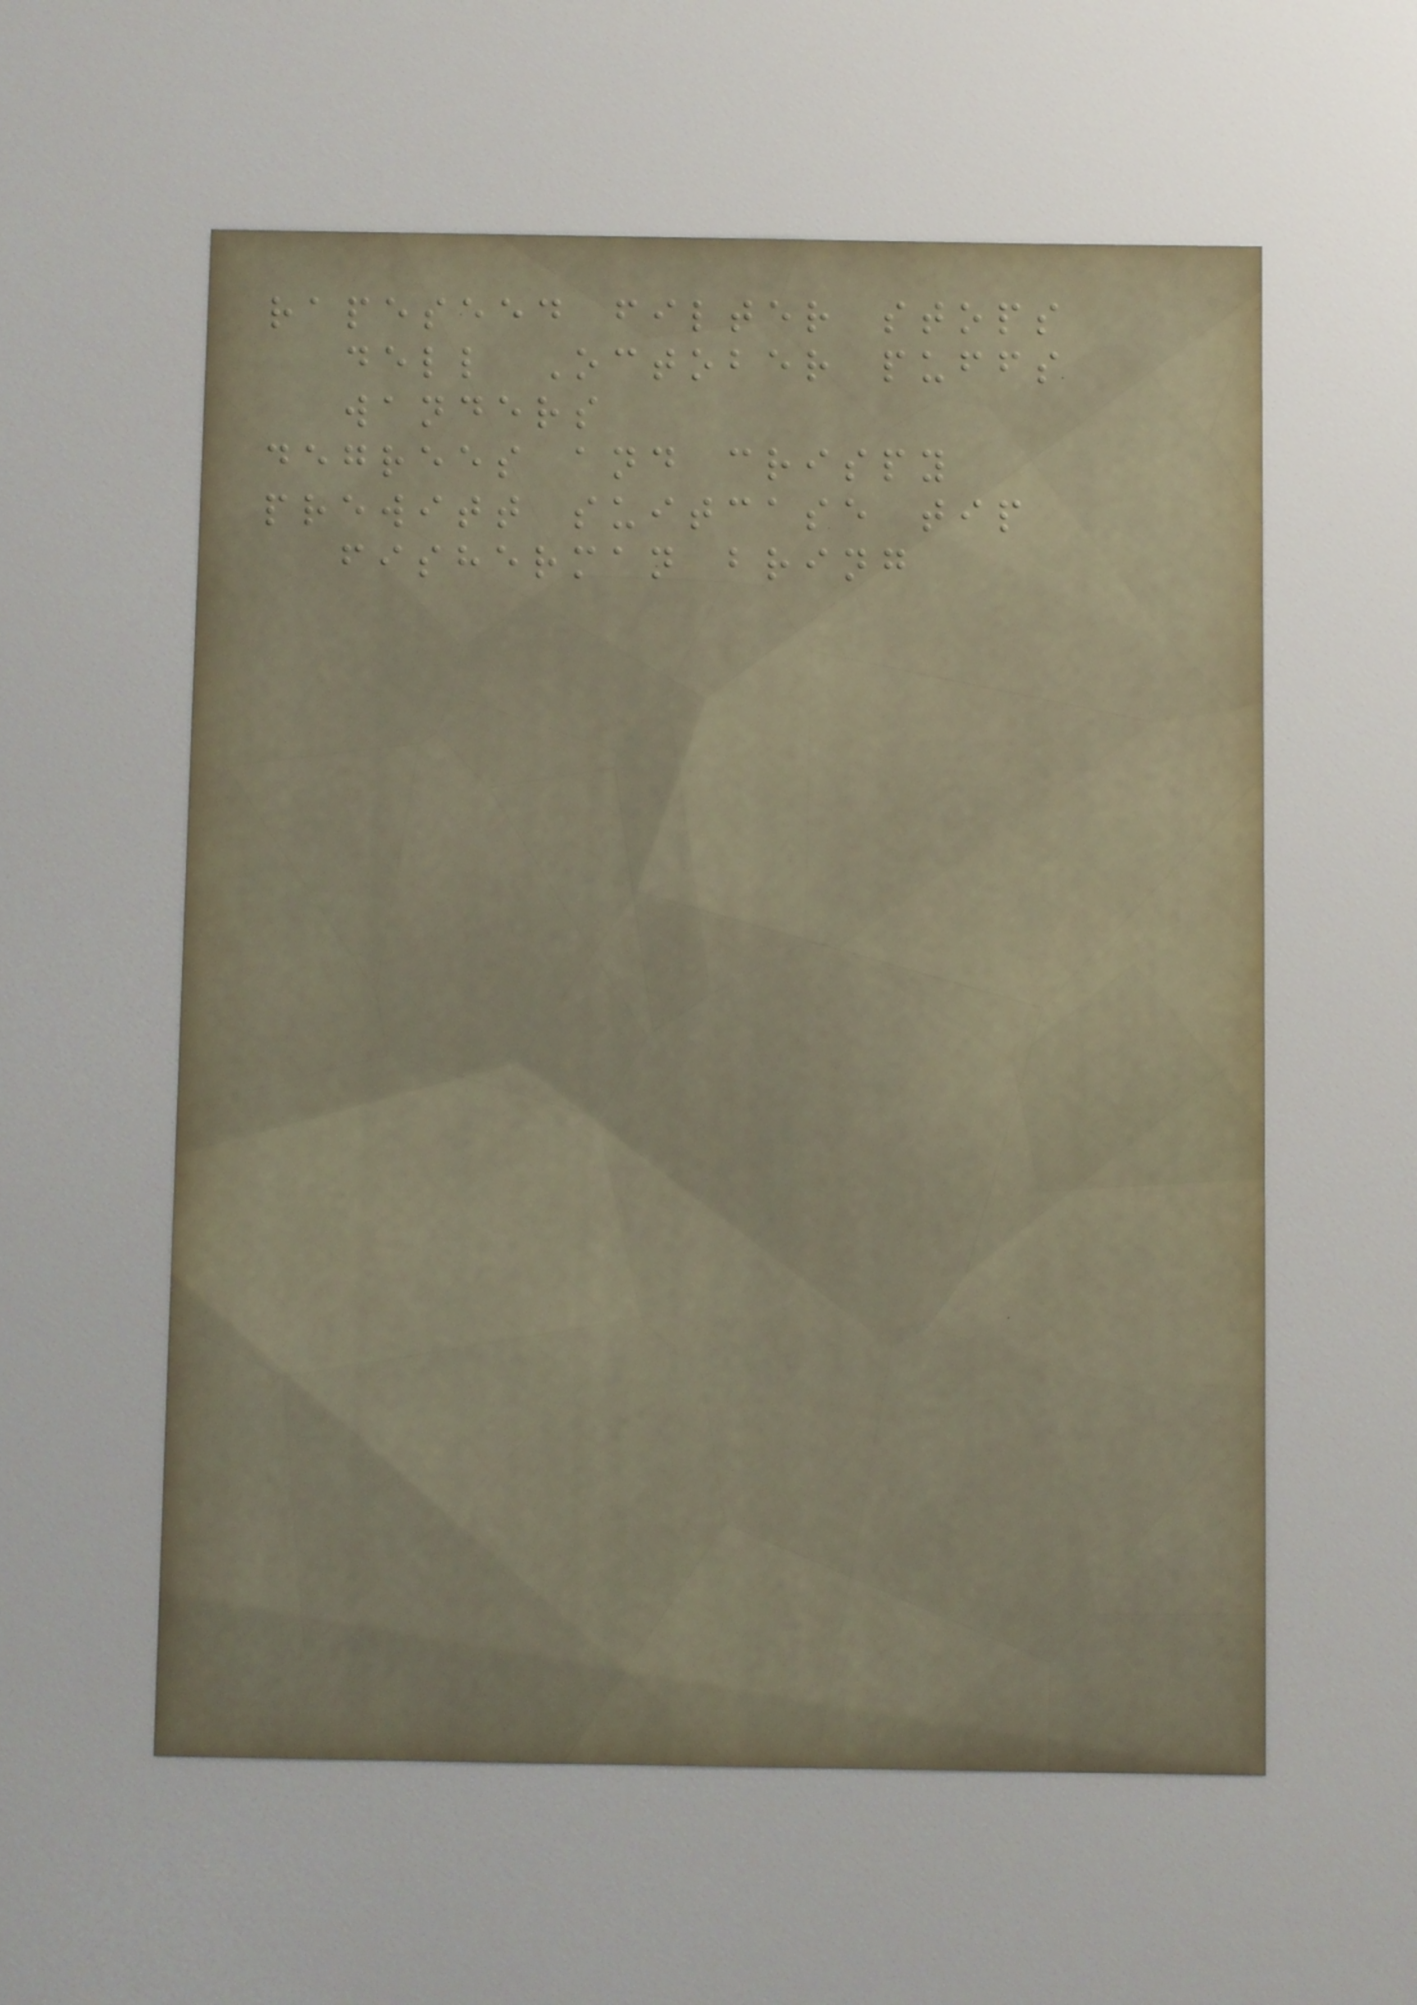rapeseed filter stops
dell October puffs
wanders
degrees and crispy
prewitt suitcase tip
fisherman bring
